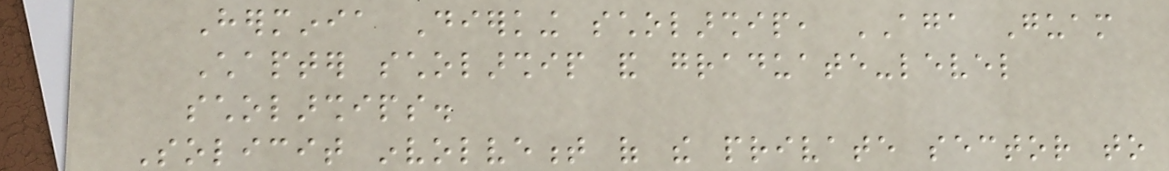Herminia Dierking scholarship, AGA Guam
Chapter scholarship and graduate-level
scholarships.
Solicit involvement of the private sector to
